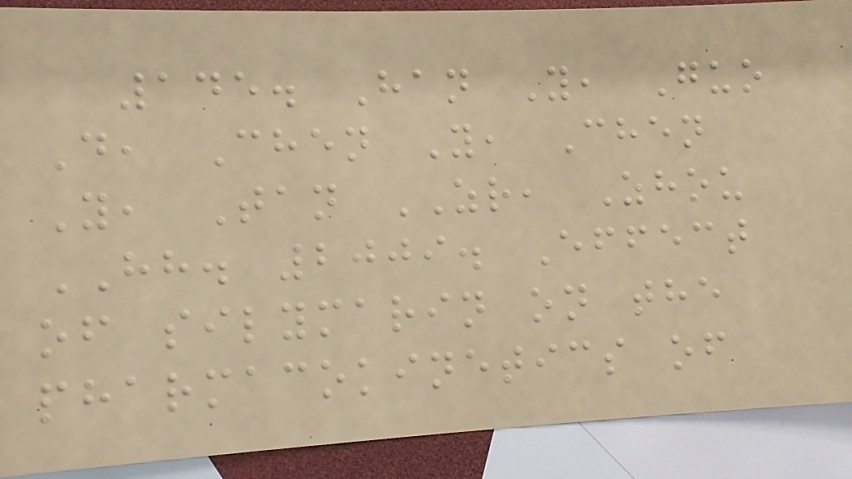145. Han Y, Guo
D, Chen Y, Chen
Y, Tan ZR, Zhou
HH. 2009. Effect
of silymarin on the
pharmacokinetics of
